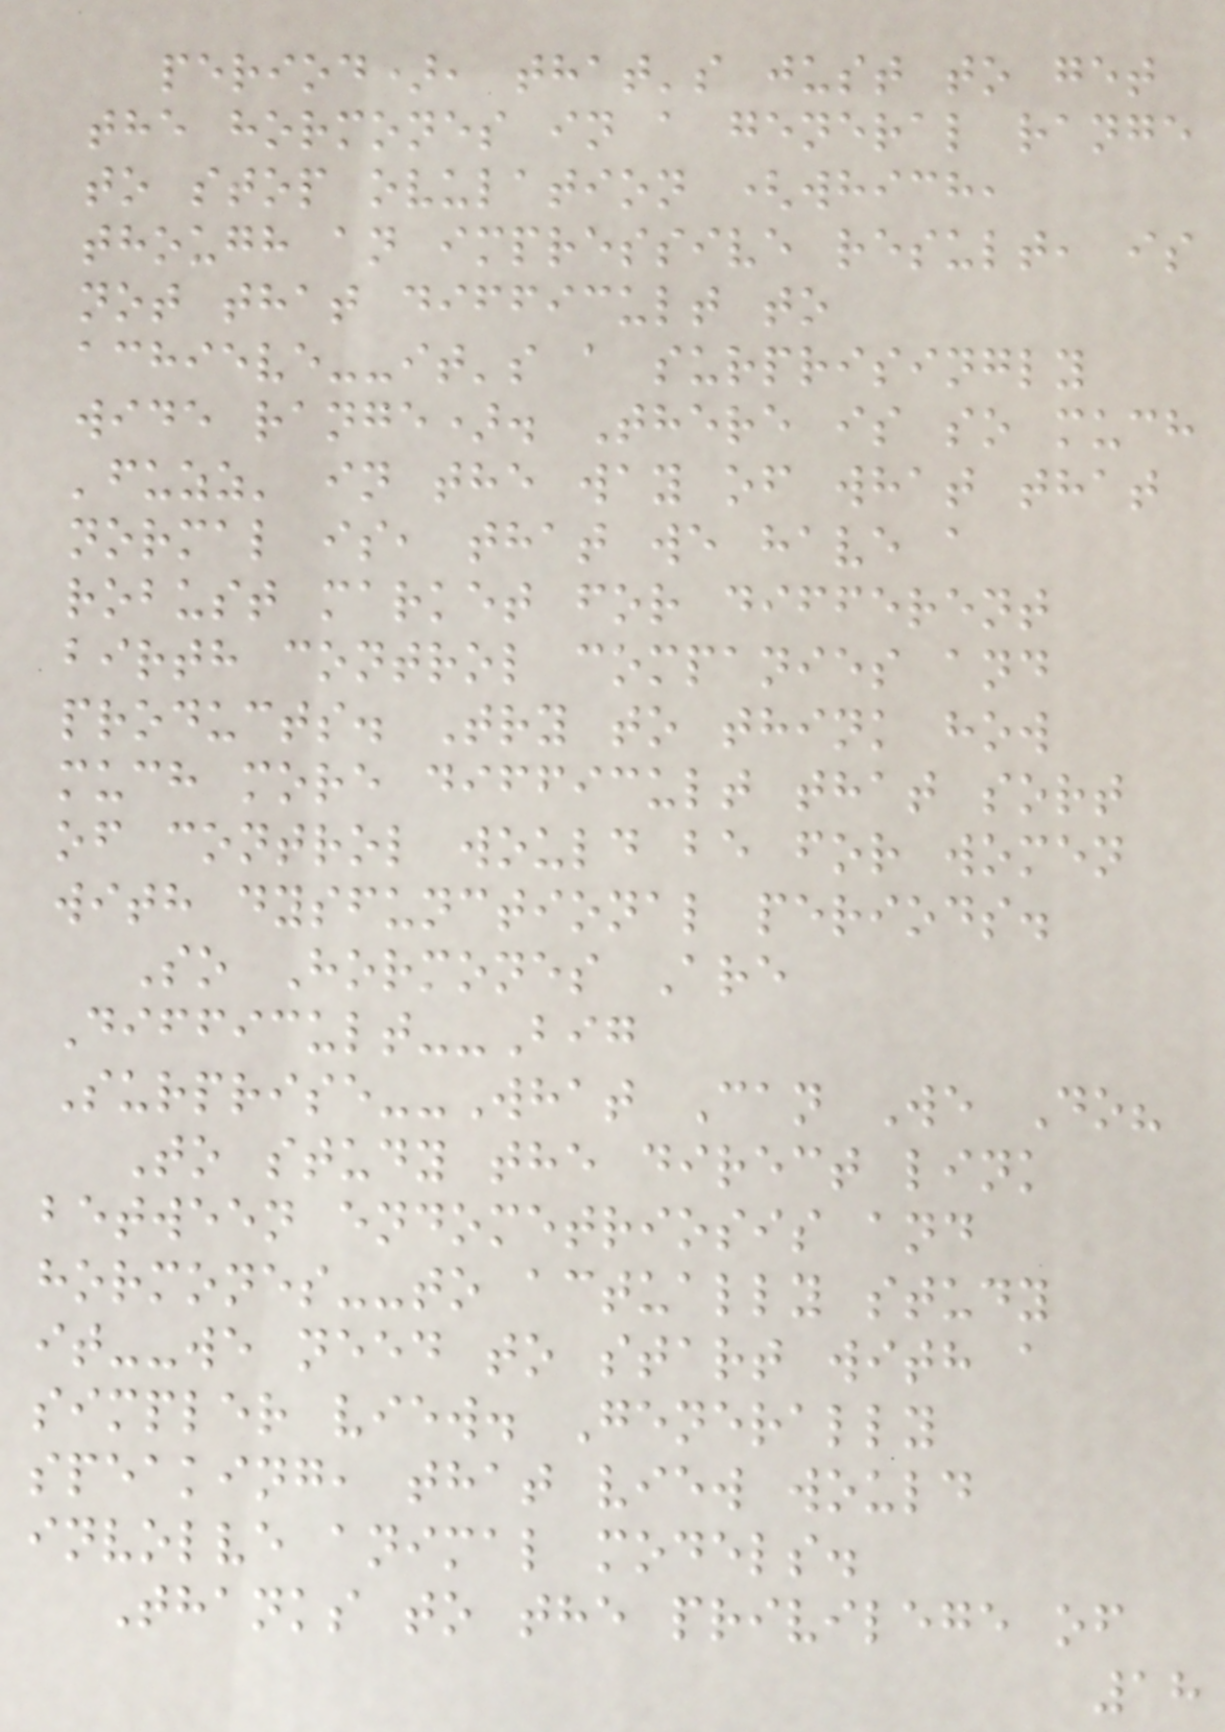period), that's just to get
the hormones in a general range
to stop ovulation (which,
though an impressive result, is
not that difficult to
achieve--it's a surprisingly
wide range). There is so much
'fuzz' in the way of what that
normal is, that we have a
robust market for different
birth control companies and
products. Try to think how
much more difficult that sort
of control would be for women
with dysfunctional periods.
So Hormones Are
Difficult--Big
Surprise--What Can We Do?
To study the direct link
between endometriosis and
hormones--to actually study
it--we need to start with a
simpler view. Generally
speaking, that view would
involve animal models.
Thanks to the privilege of
18
